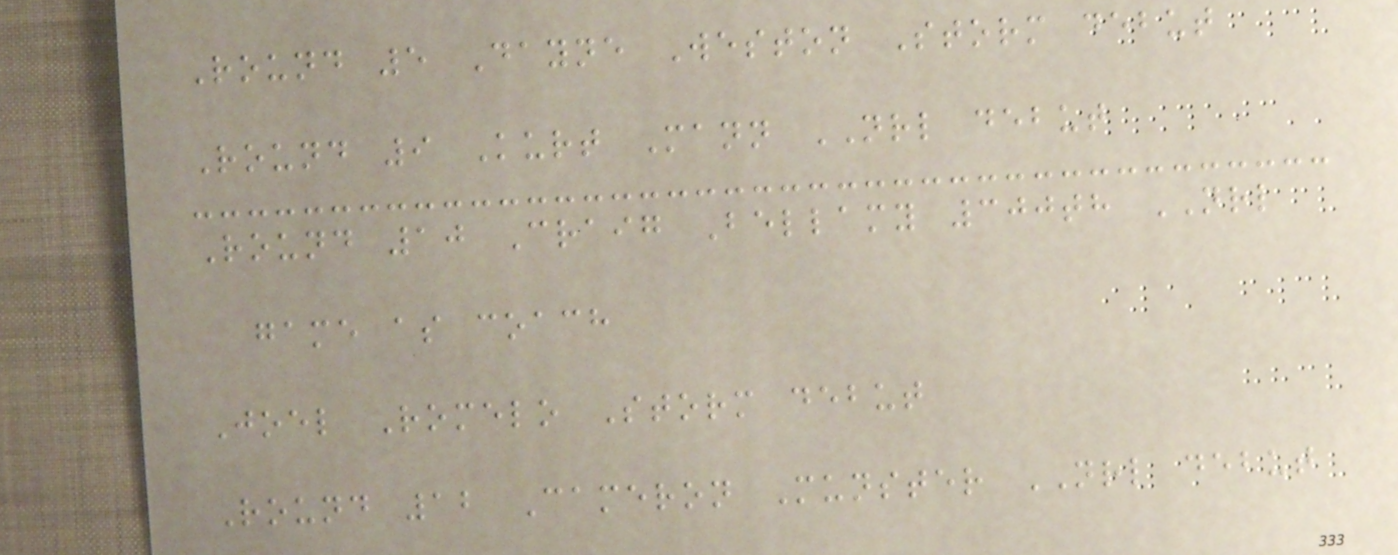Round 5 Dayne Weston Storm debut
Round 9 Kurt Mann NRL debut
Round 10 Craig Bellamy 300th NRL
game as coach
Joel Romelo Storm debut
Round 12 Cameron Munster NRL debut
